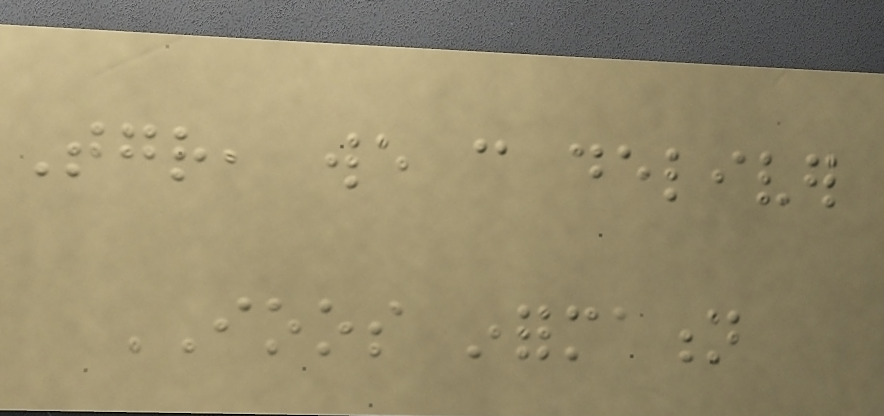Together, we can deliver
IOOS information
